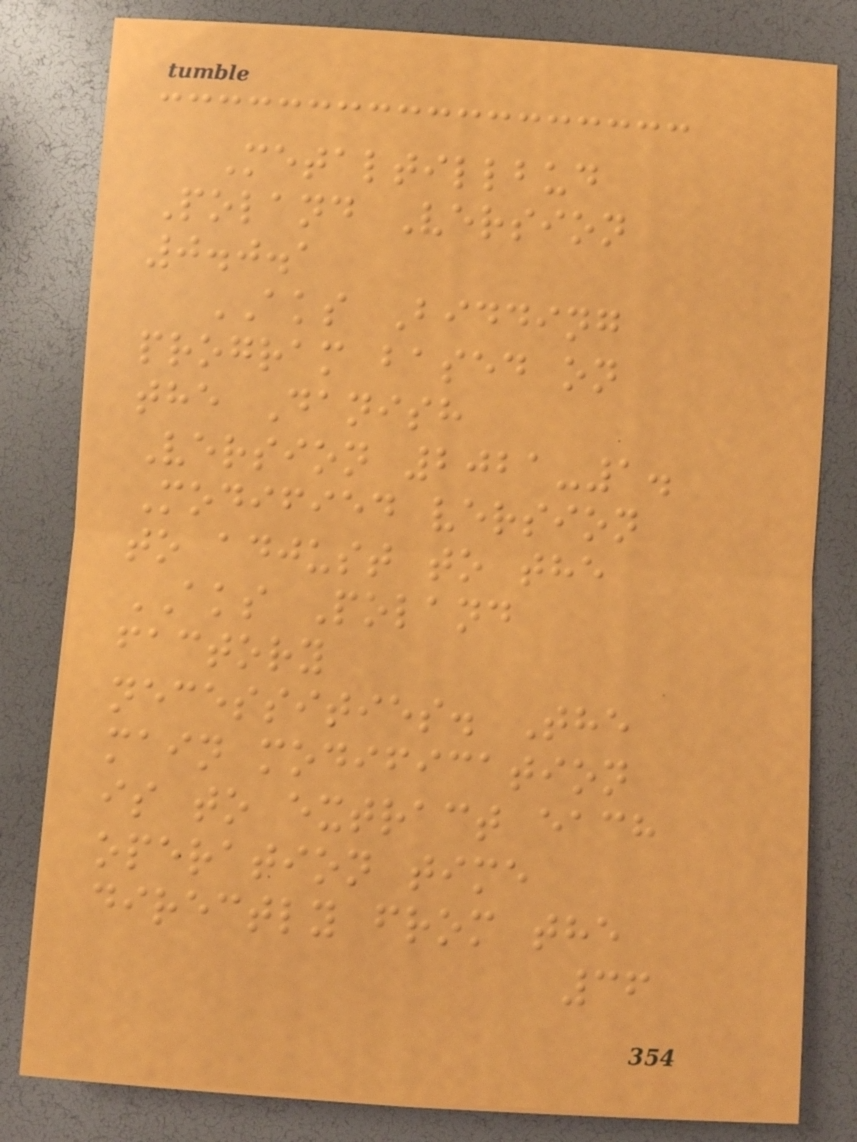Metaltillbud
Poland Version
0.0.1
AKS Bidding
program based on
the Danish
Version 2021-1.
Modified version
to adjust to the
AKS Poland
factory
necessities. The
main modification
is to extract each
operation time
directly from the
36
